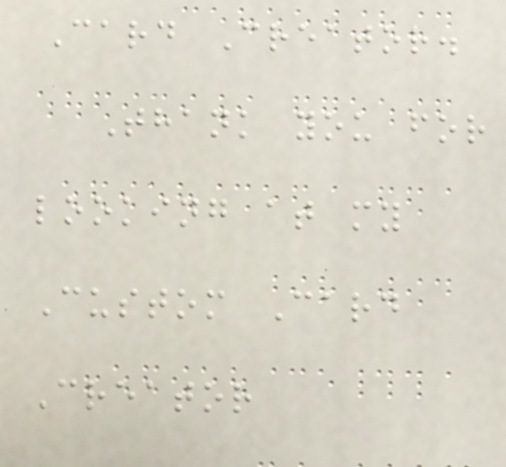Card Creator.
Thank you for
looking at my
Custom Card
Creator
